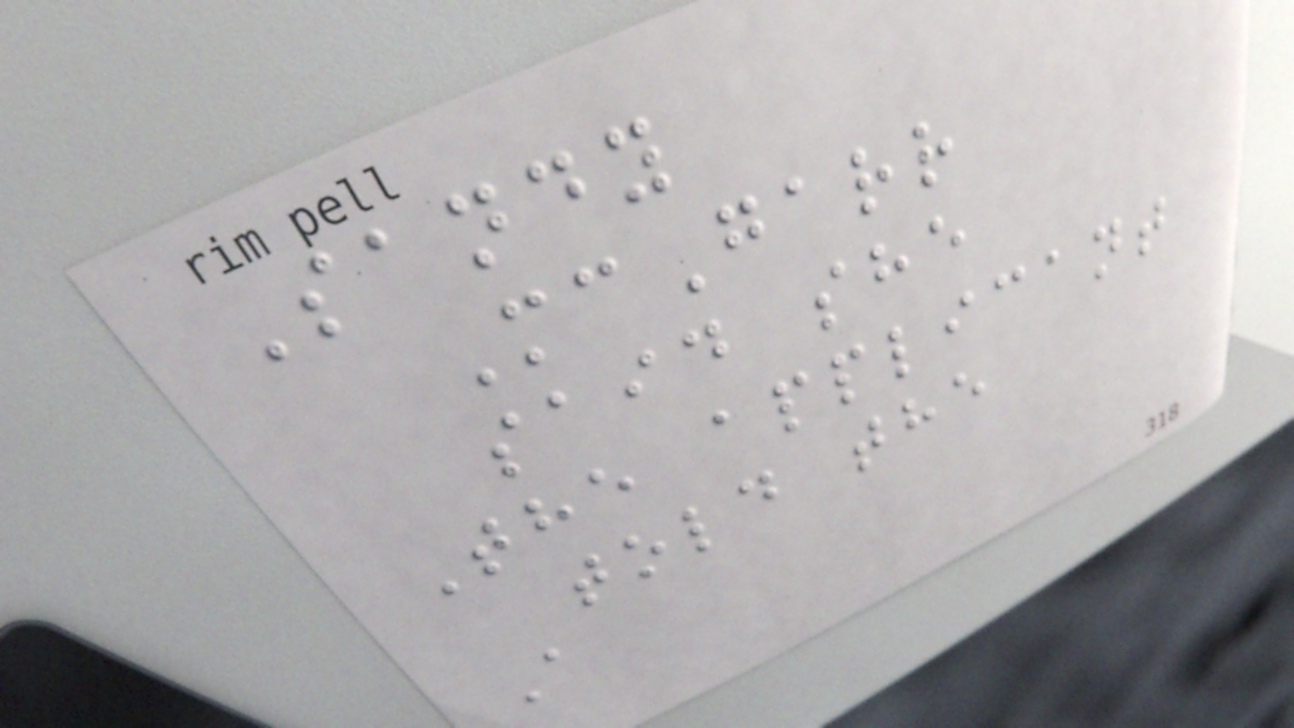Sandy
McGarr
said she
The applicant
told the
A
